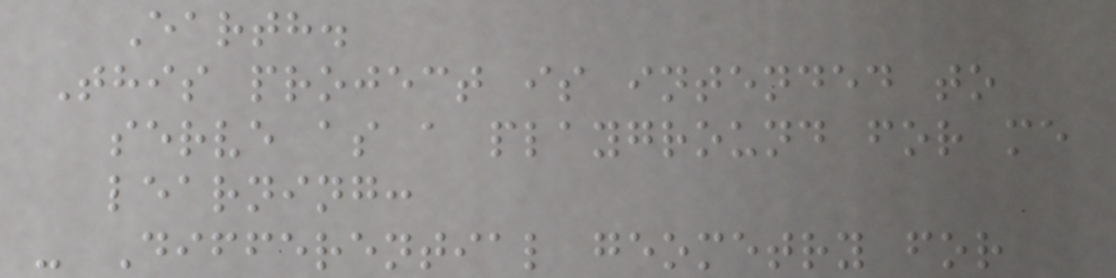Earth.
This project is intended to
serve as a playground for me
learning:
- Differential geometry for
